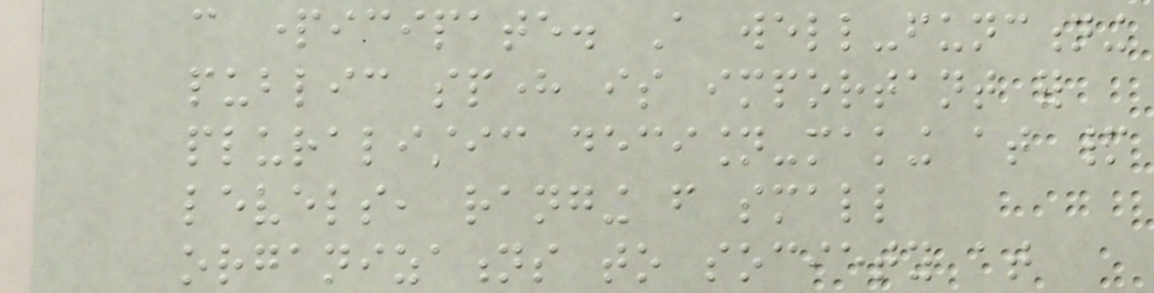can participate. A well-functioning
public sphere is important for
pluralistic decision-making at many
levels, ranging from small
organizations to society at
